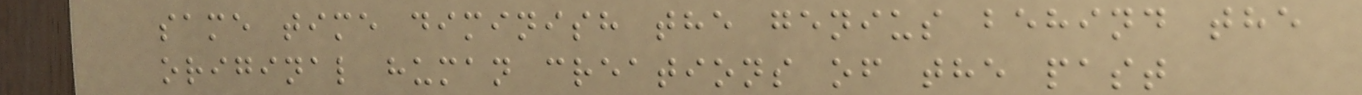same time diminish the genius behind the
original human creations of the past
